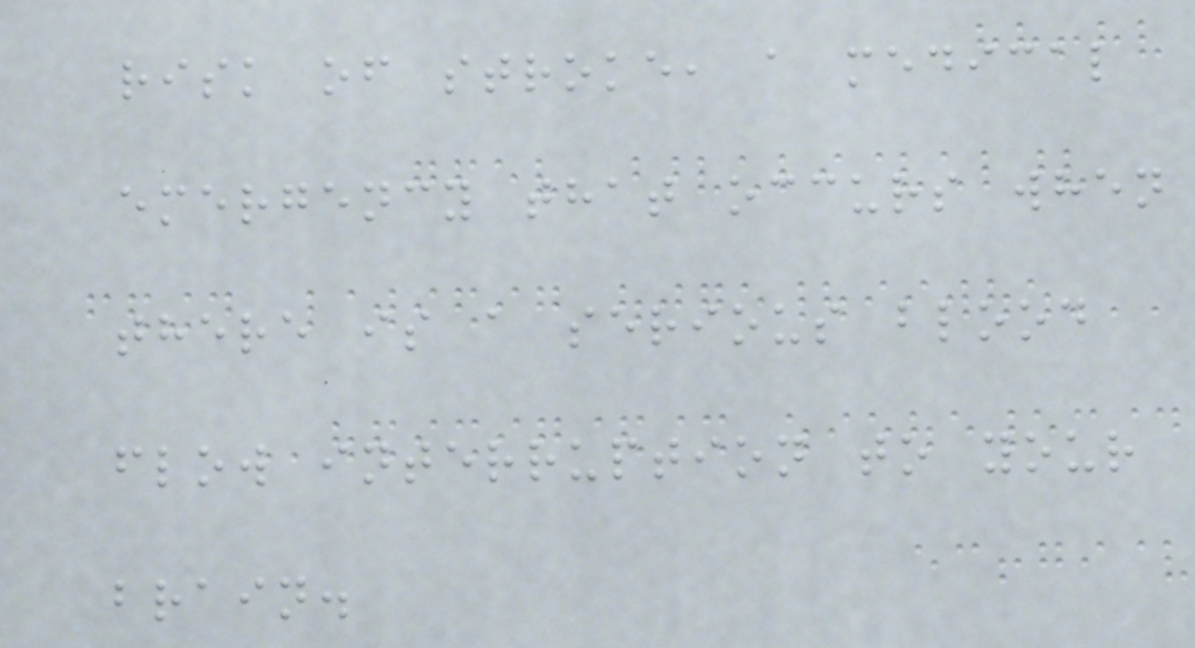risk of stroke, a medical
emergency that occurs when
there is a serious blood
flow interruption to your
brain.
